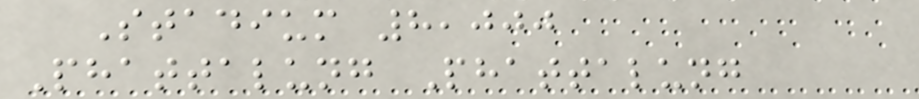Stadium 8,000
Phattalung Phattalung
